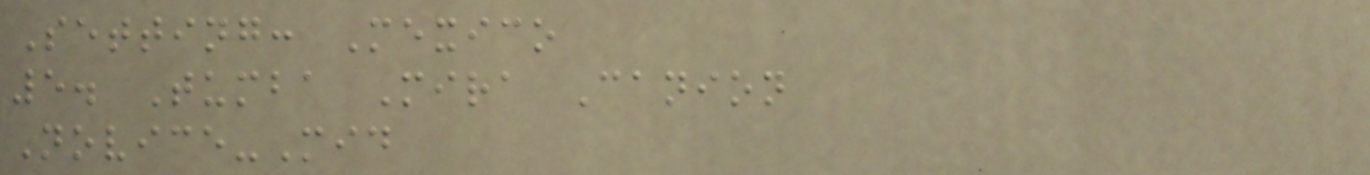Setting: Mexico
5. Tumba Mira Canion
Novice-Mid
